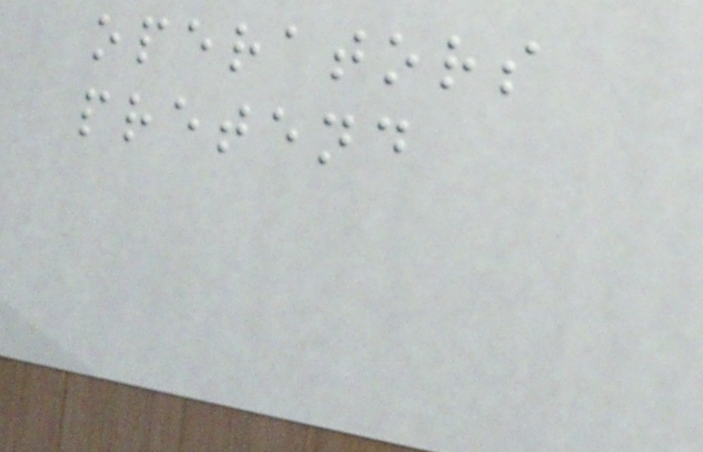operators
pretend
